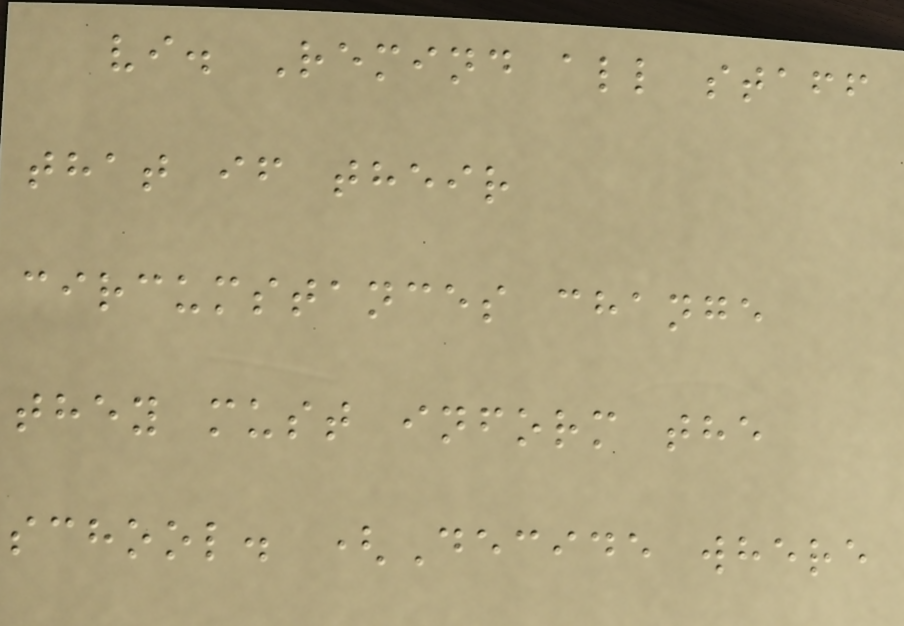vi. Remind all staff
that if their
circumstances change
they must inform the
school. (Decide where
